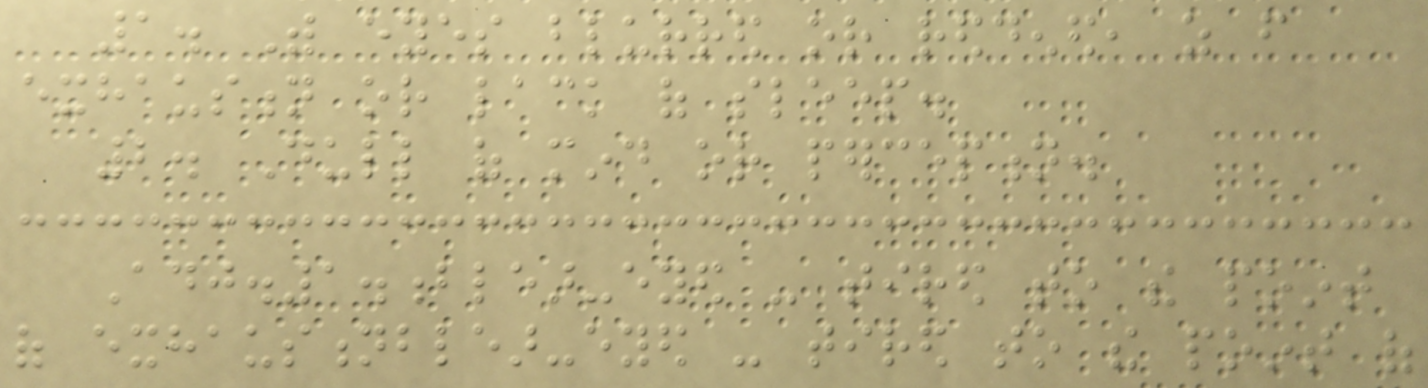1. With eyes blurred or reddened, as from
exhaustion or lack of sleep.
2. Dull of mind or perception.
Adj.1.blear-eyed - tired to the point
of exhaustionblear-eyed - tired to the point of
